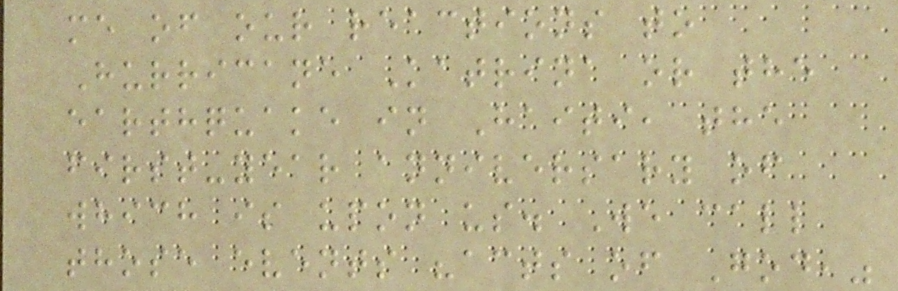me of our reactions to
Hurricane Katrina or the
earthquake in Haiti, the
first-year anniversary of
which is upon us. We call
those events "acts of God,"
